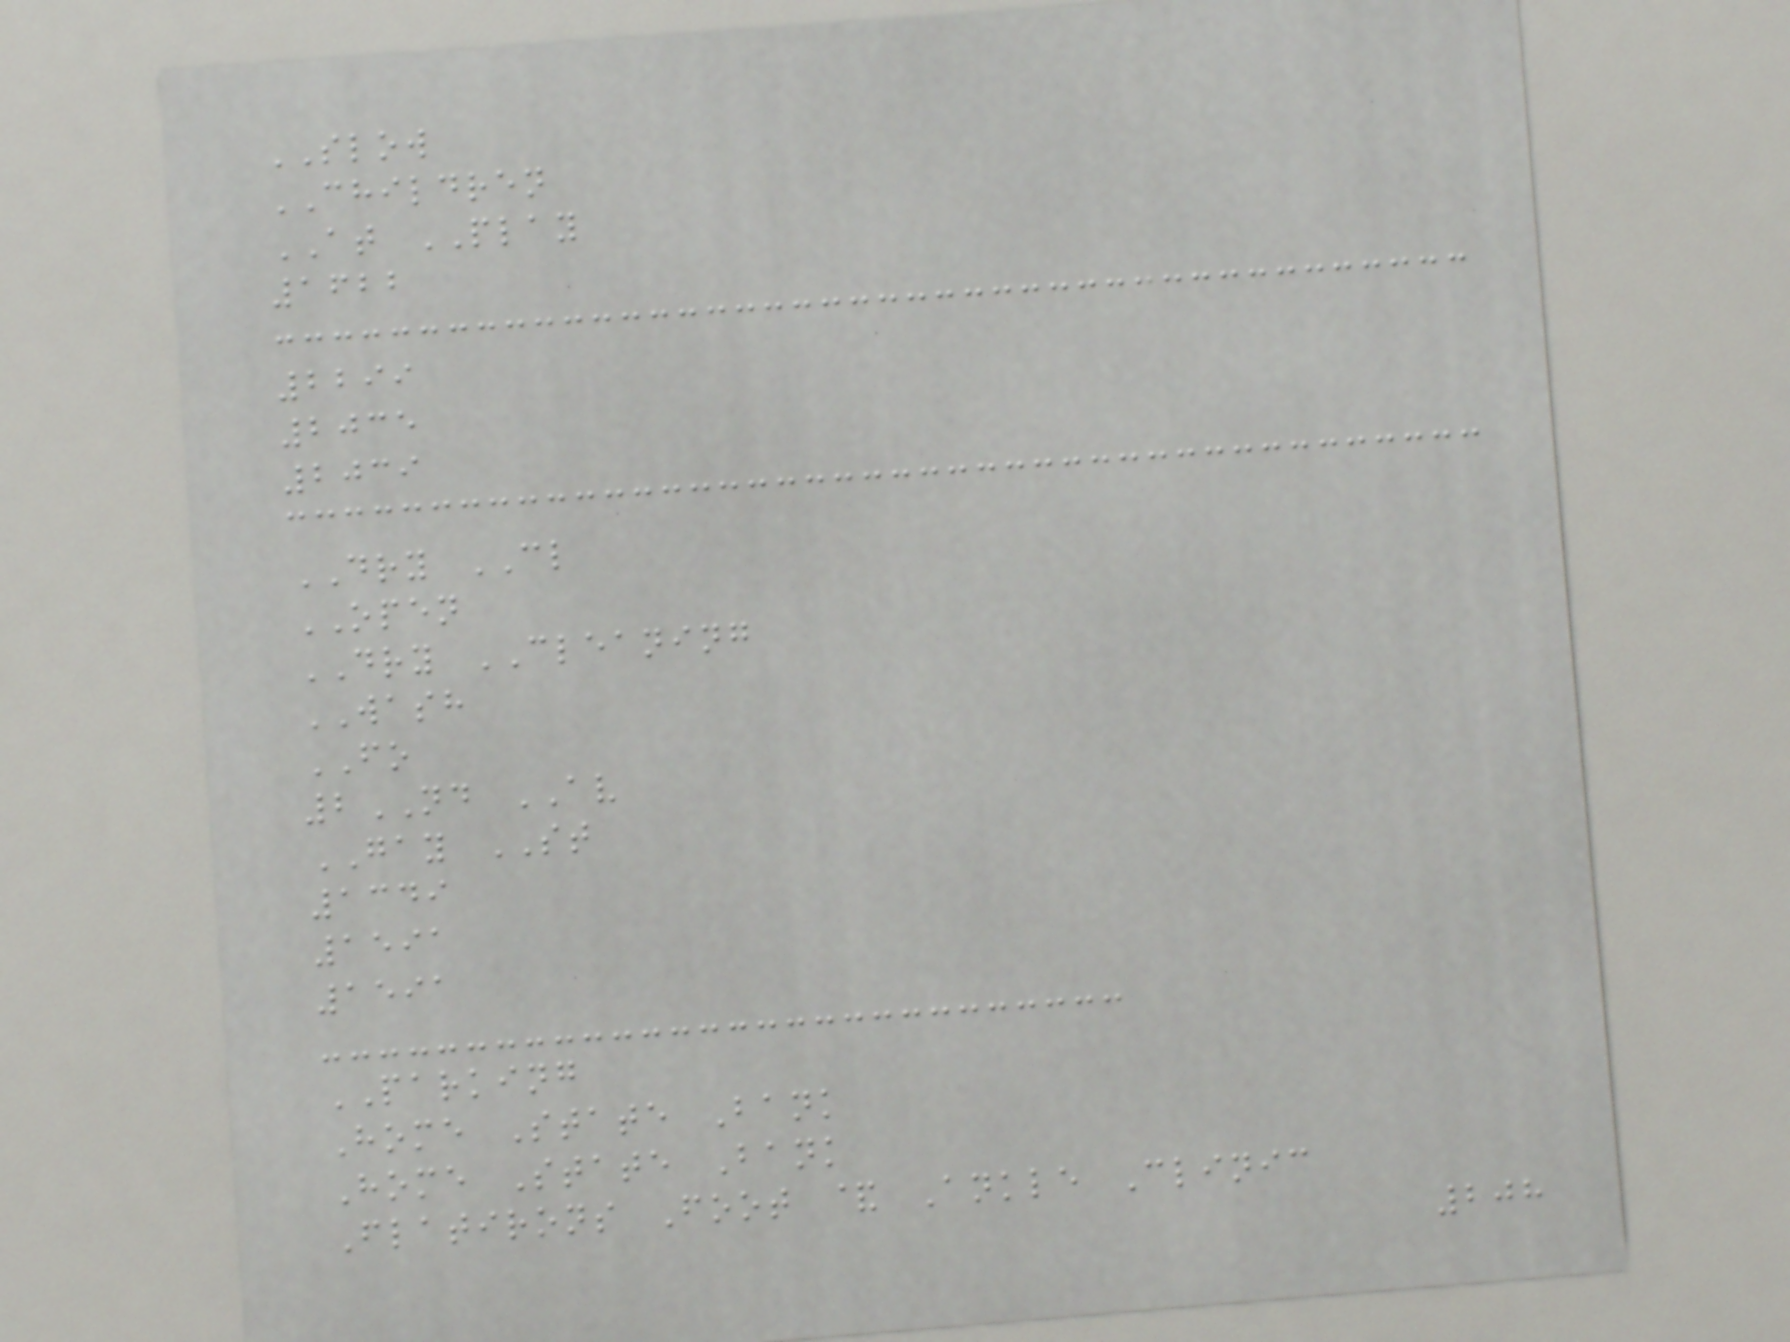SLOW
CHILDREN
AT PLAY
1622
2299
2035
2039
DRY CL
OPEN
DRY CLEANING
WASH
FO
2ND AV
GAY ST
1349
1591
1591
PARKING
Home State Bank
Home State Bank
Flatirons Foot & Ankle Clinic
208
